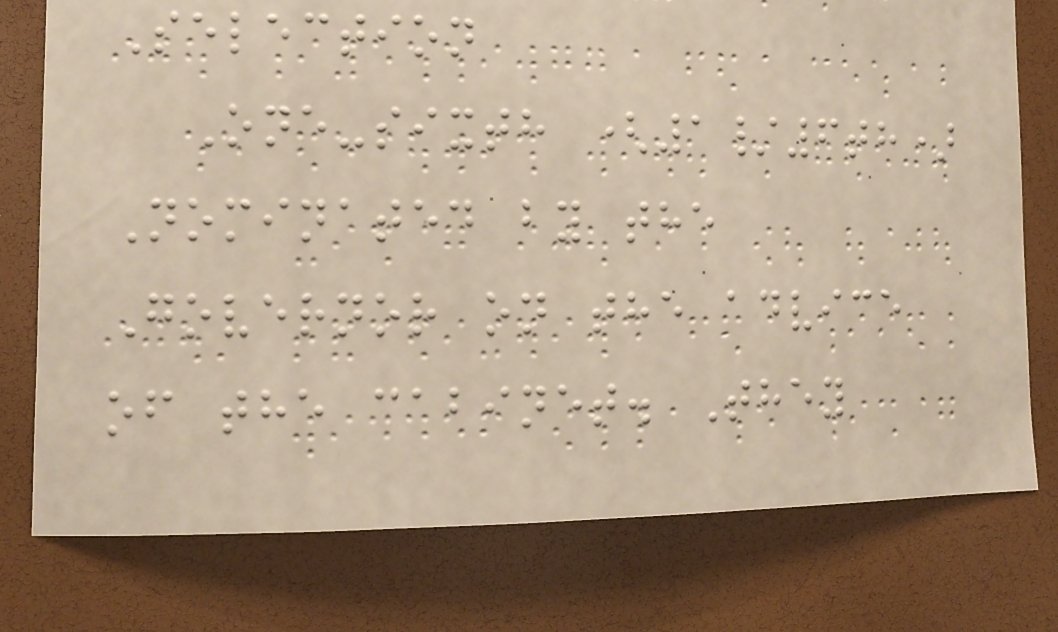Selection
One-sixth (1/6th)
Nominated by the
Governor on the advice
of the cabinet. They
